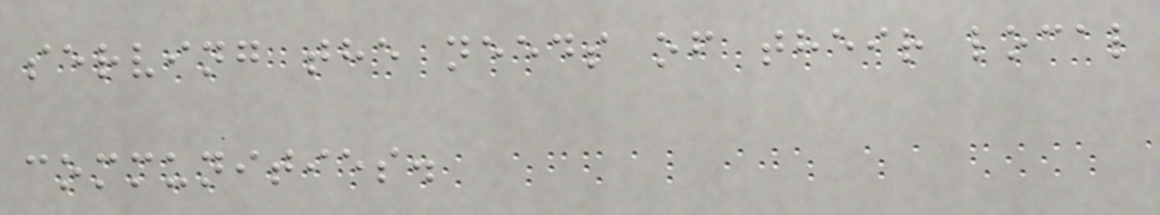serving the needs of their local
communities.
